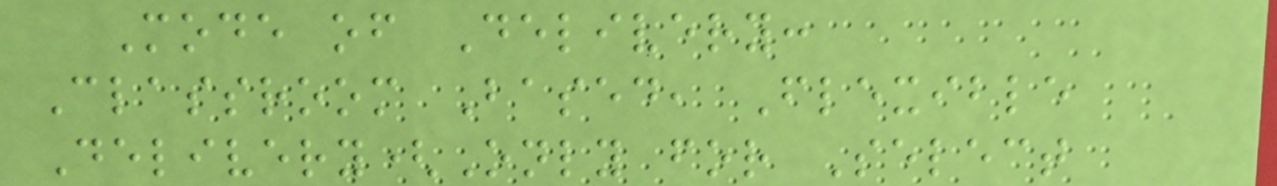Mode of Delivery:
Classroom Based, Flexible
Delivery(Only for Select
